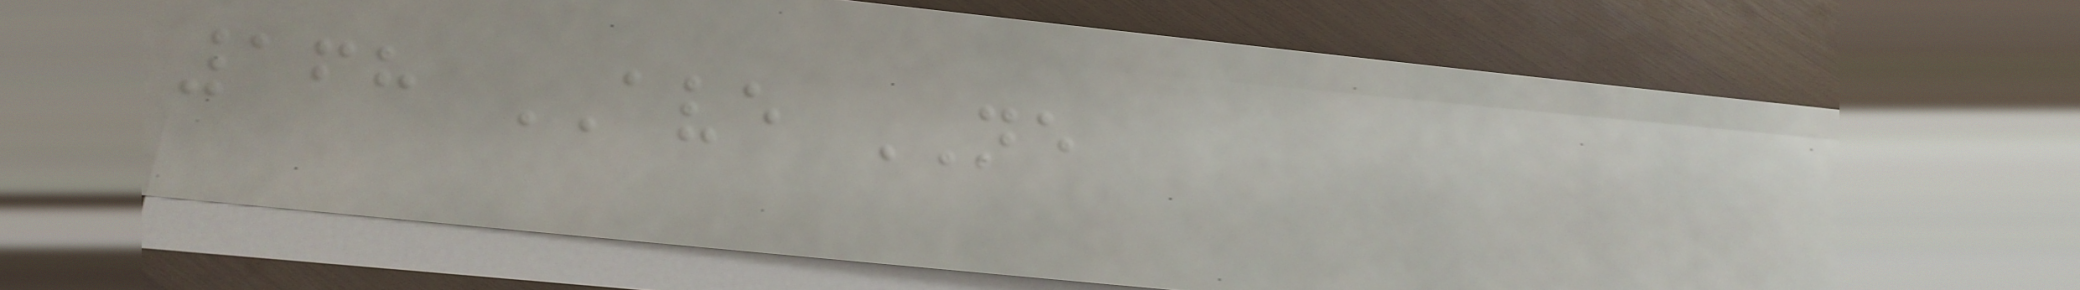168 AVE NE
